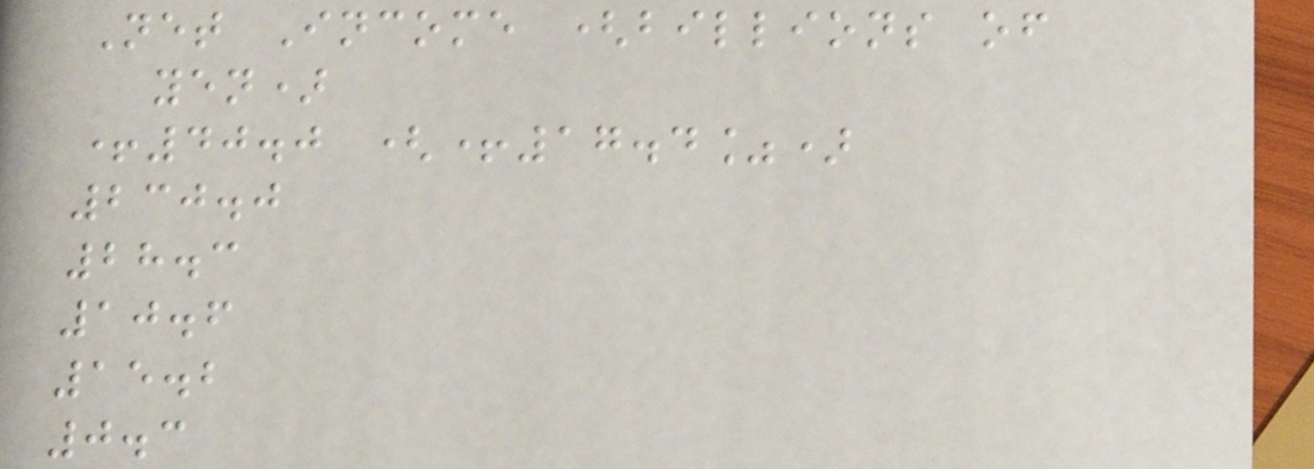Net Income (billions of
yen)
+40.0 (+17.4%)
230.0
28.3
10.6
15.2
0.3
